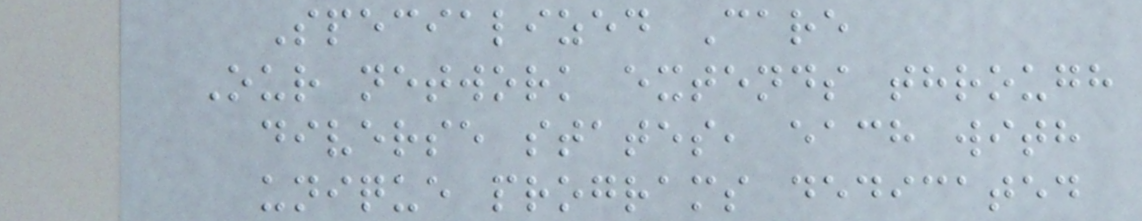Specialized Care
Our network extends through
diverse states, each with
unique programs dedicated
